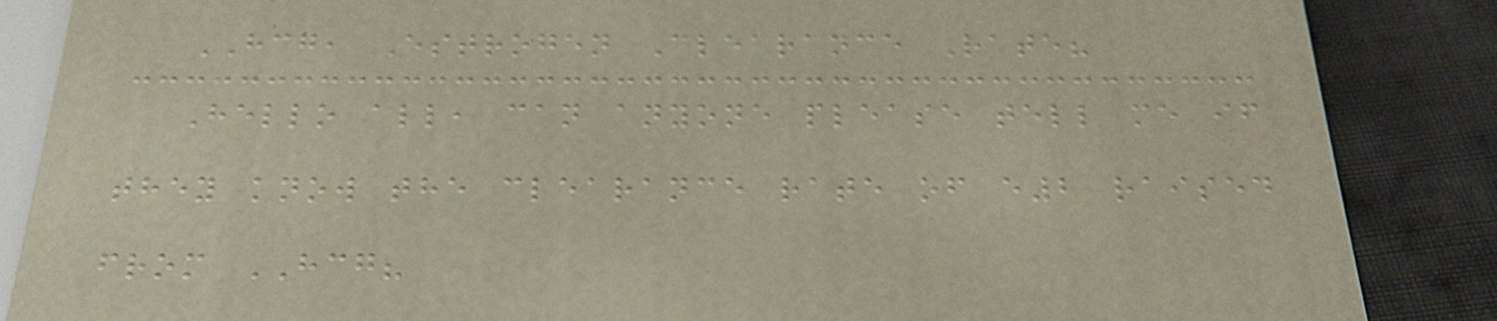HCG, Estrogen Clearance Rate?
Hello all, can anyone please tell me if
they know the clearance rate of e2 raised
from HCG?
